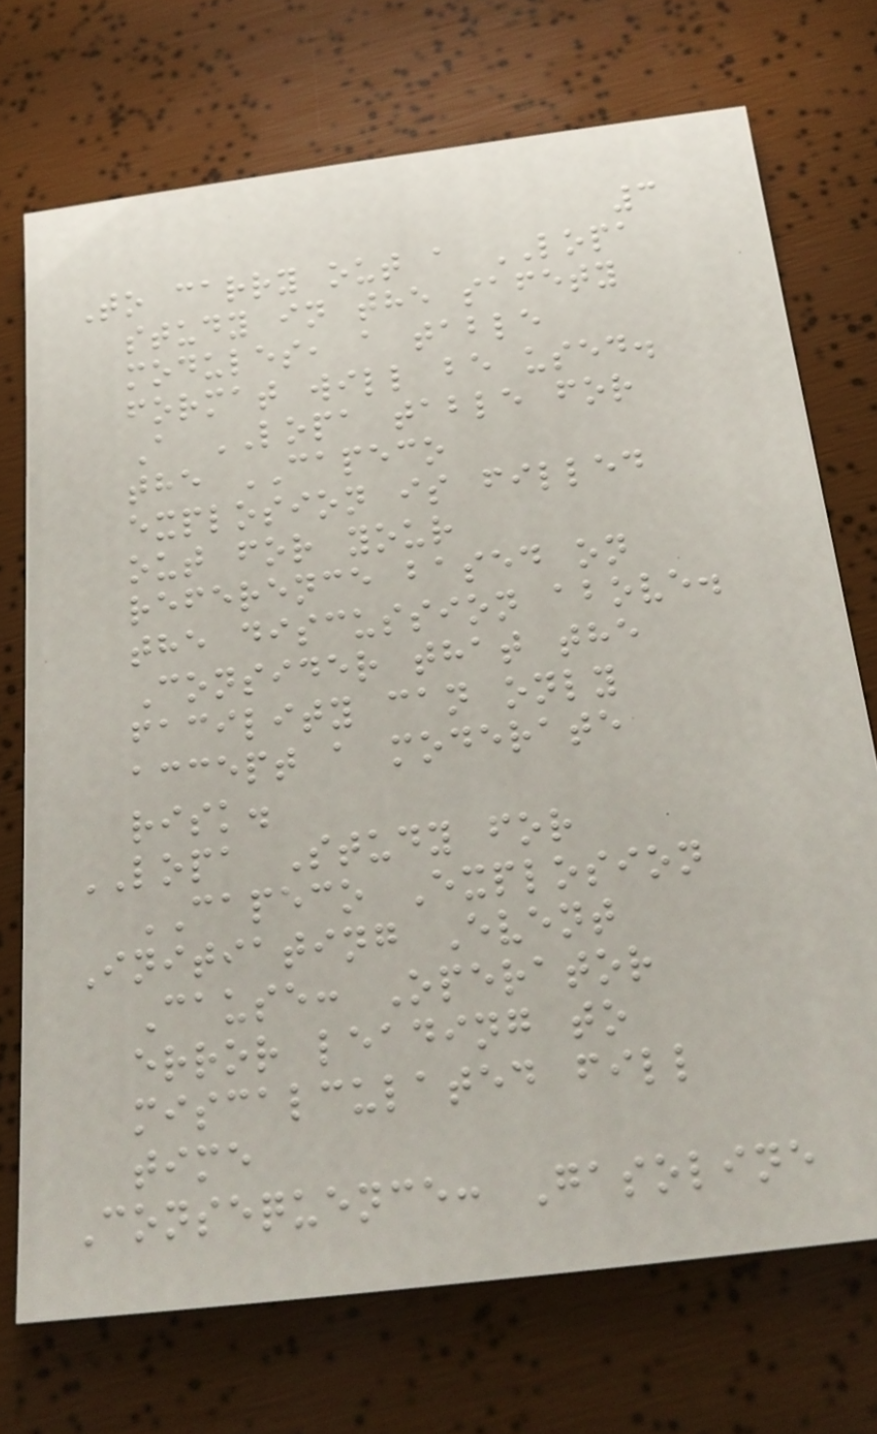3
To carry out a LOPA
study in the safety
modules, a table
format will be used.
A LOPA table for
the CAPECO
explosion is filled
out for your
reference based on
the discussion above.
Consider that the
facility can only
accept a moderate
risk.
LOPA Study for
CAPECO Explosion
Initiating Event
Cause: Operator
error leading to
miscalculated fill
time
Consequence: Gasoline
